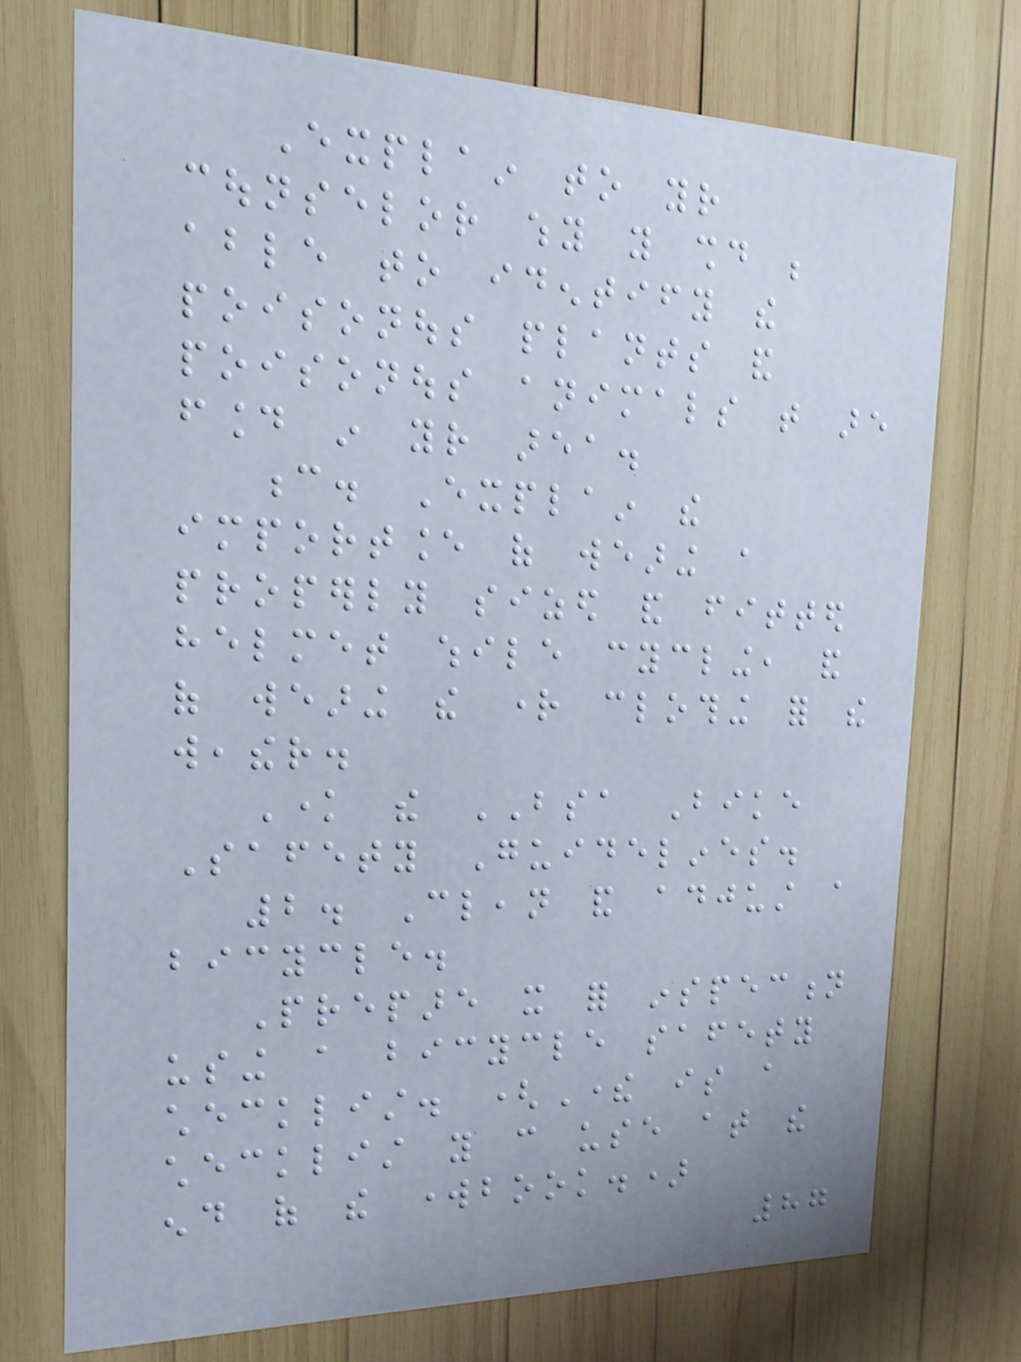Explain to your
counselor why you should be
able to identify the
poisonous plants and
poisonous animals that are
found in your area.
c. Explain the
importance of wearing a
properly sized and fitted
helmet while cycling, and
of wearing the right clothing for the
weather.
Know the BSA Bike
Safety Guidelines.
2. Clean and adjust a
bicycle.
Prepare it for inspection
using a bicycle safety
checklist. (There is a
checklist you can use at the
end of the workbook.)
87
